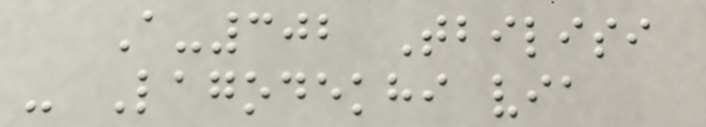A-302 Tbilisi
- Lagodekhi via
